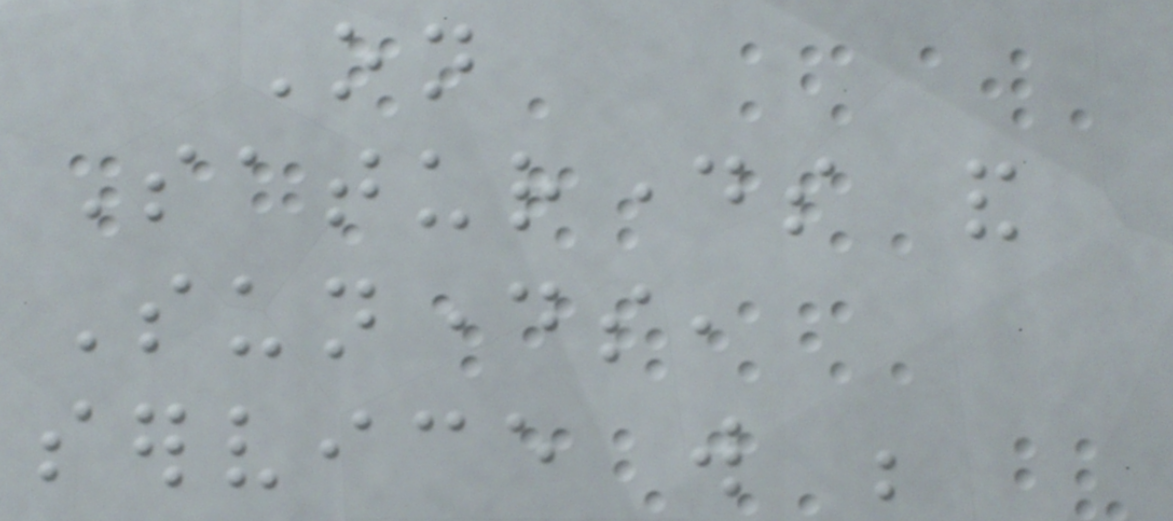On
Saturdays and
Sundays,
service will be
